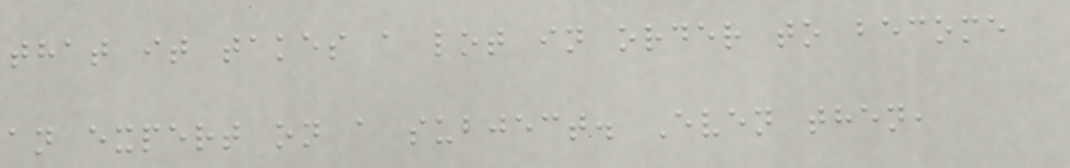that it takes a lot in order to become
an expert on a subject. Even then,
